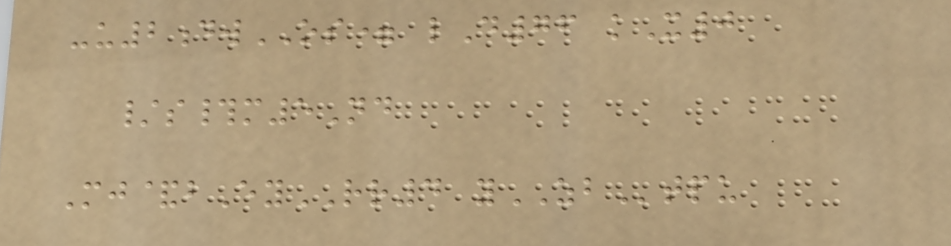-u2dwOS= lD76 kX0
/s#m5Nd
Mj&bEyRR4 yZBtpu
